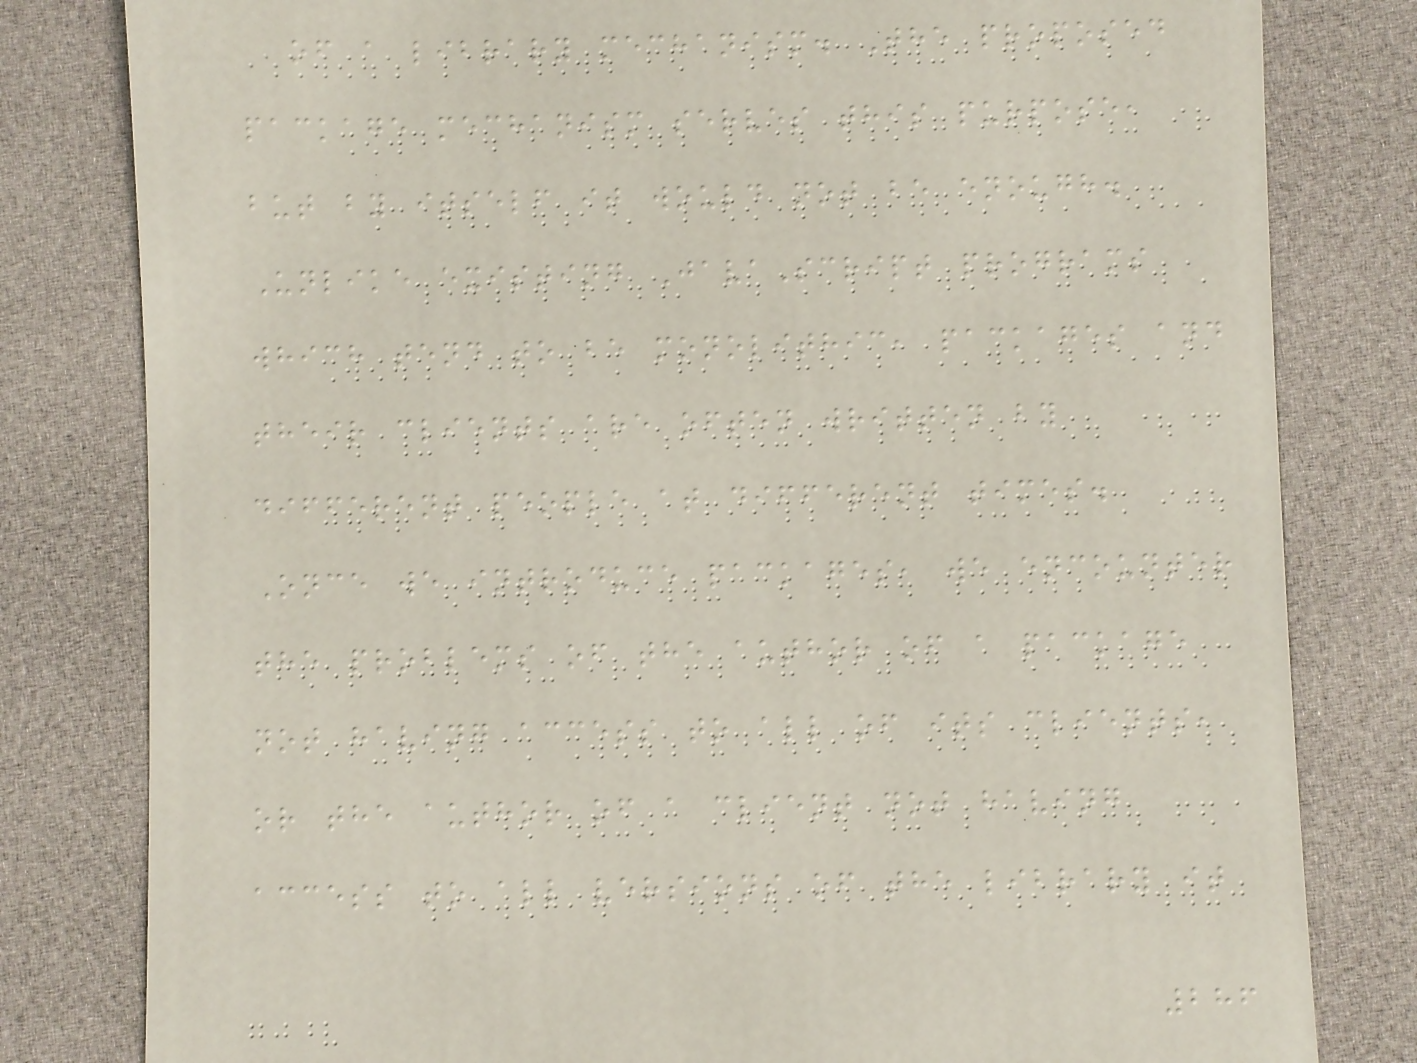of a library mechanism. The proposed
package mechanism serves this purpose,
but by itself it would not be enough.
Unlike existing JavaScript programs
which tend to be monolithic, packages and
their clients are often written by
different people at different times.
Once we introduce packages, we encounter
the problems of the author of a package
not having access to all of its clients,
or the author of a client not having
access to all versions of the library it
286
